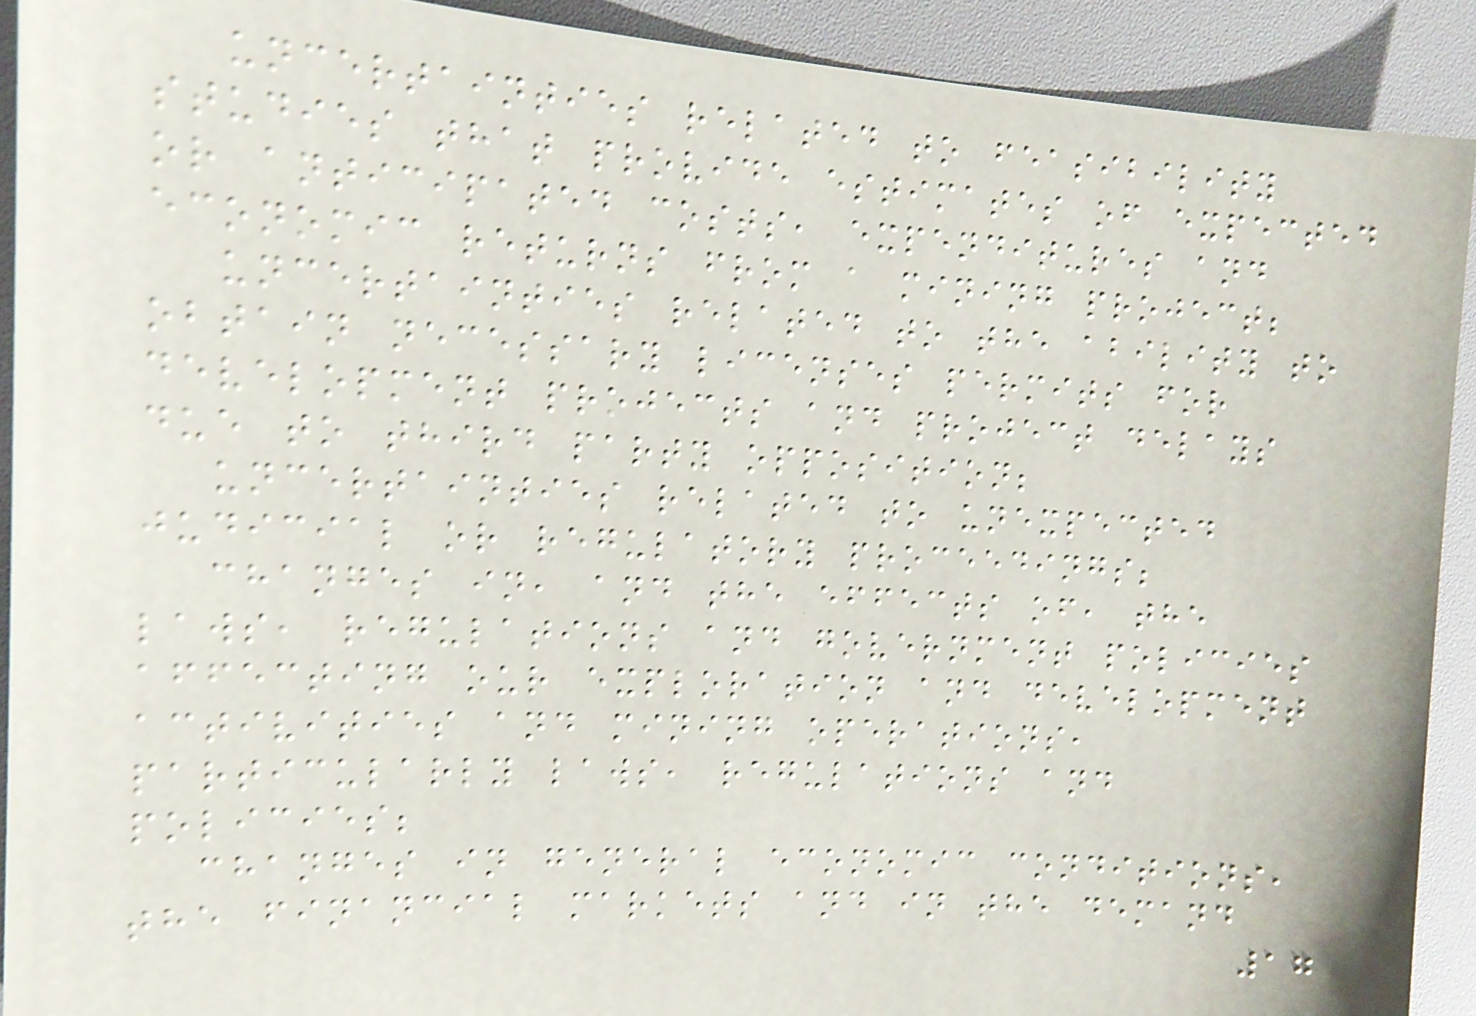uncertainties related to feasibility
studies that provide estimates of expected
or anticipated costs, expenditures and
economic returns from a mining project;
uncertainties related to the ability to
obtain necessary licenses permits for
development projects and project delays
due to third party opposition;
uncertainties related to unexpected
judicial or regulatory proceedings;
changes in, and the effects of, the
laws, regulations and government policies
affecting our exploration and development
activities and mining operations,
particularly laws, regulations and
policies;
changes in general economic conditions,
the financial markets and in the demand
17
